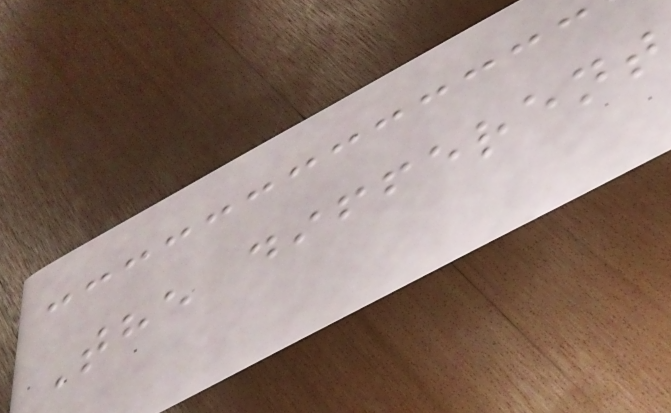The different
